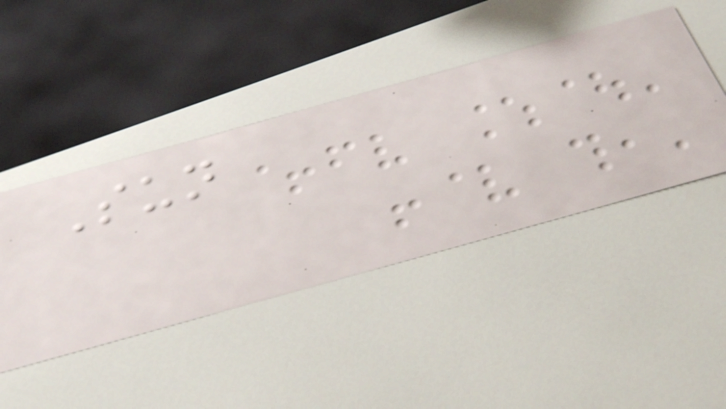Sun
